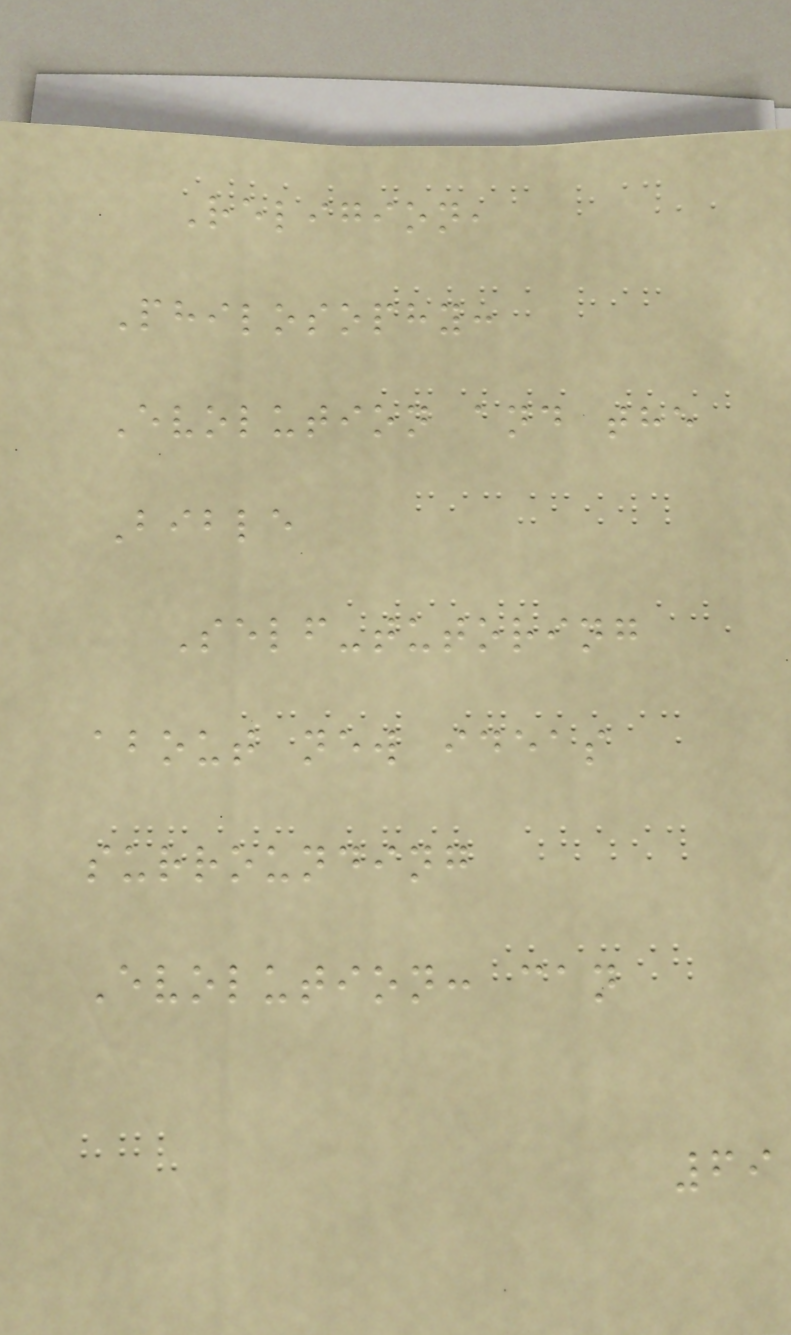Religion,
Philosophy:
Evolution and the
Bible
Self-tutoring
about new ideas
surrounding
Evolution: can
69
